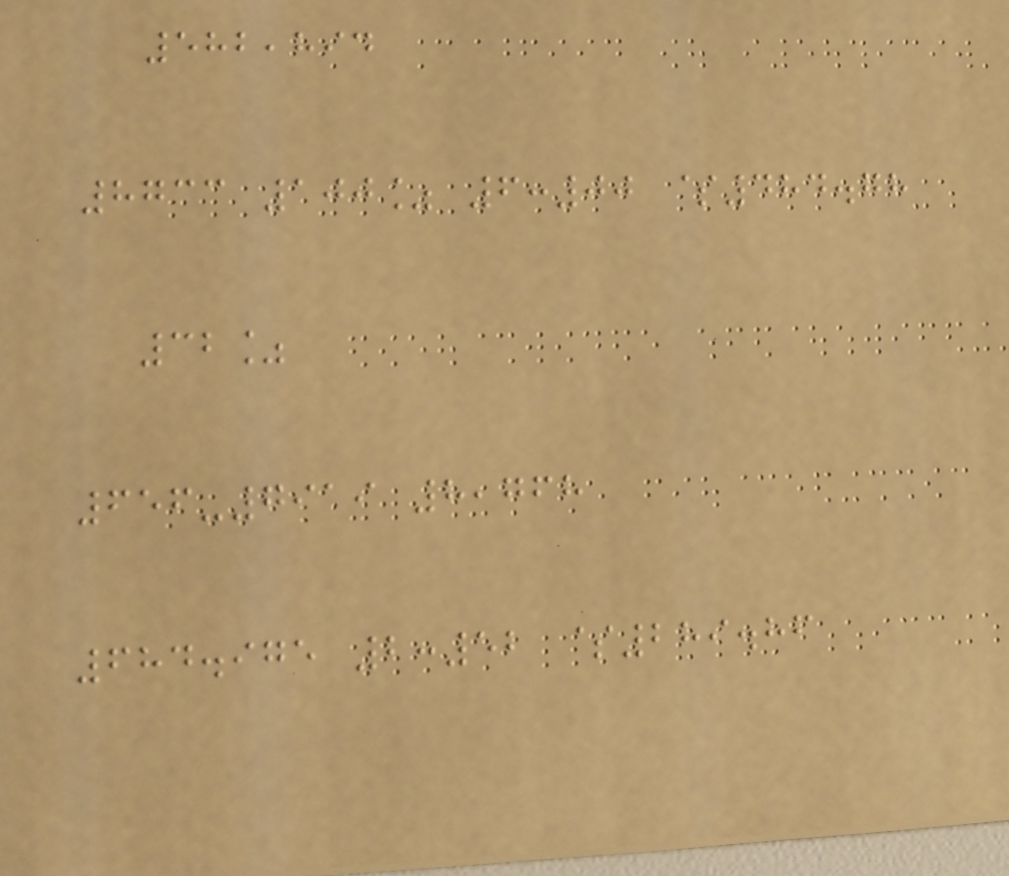582,894
8733 100% 6:00 $484.78
32%
656-7919 8,768
684.975 2:52 $289.86
